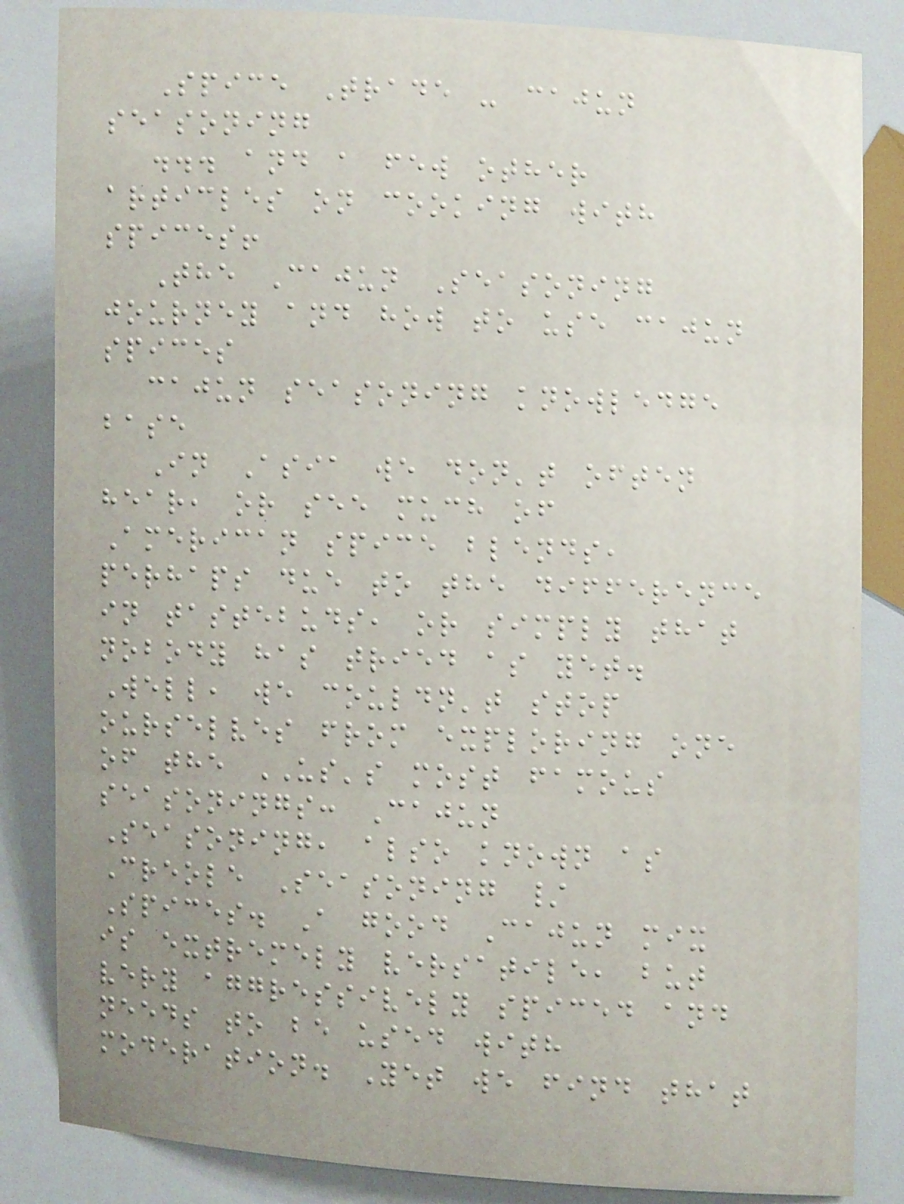Spice Trade - cajun
seasoning
... and a few other
articles on cooking with
spices!
The Cajun Seasoning
journey and how to use cajun
spices
cajun seasoning knowledge
base
In Asia we don't often
hear, or see much of
American spice blends,
perhaps due to the difference
in tastebuds, or simply that
nobody has tried as yet.
Well, we couldn't stop
ourselves from exploring one
of the US's most famous
seasonings: Cajun
Seasoning, also known as
Creole Seasoning /
Spices. A good Cajun mix
is extremely versatile, but
very aggressively spiced and
needs to be used with
moderation. Yet we find that
